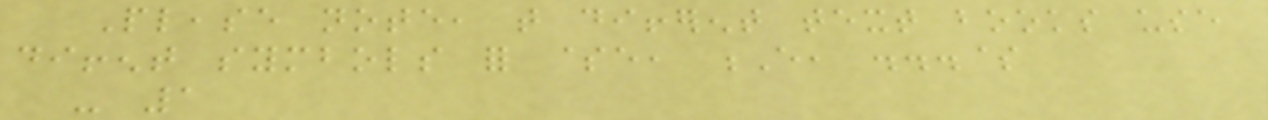Please note, that different text books use
diffent symbols for $e, E, ...$
- 1
